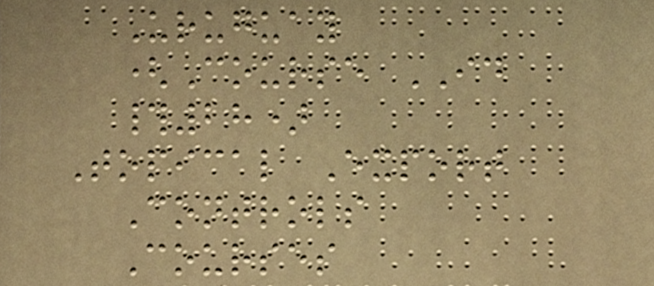Uruguay
(Course ID
#28)
Topical Export
Controls
Courses
